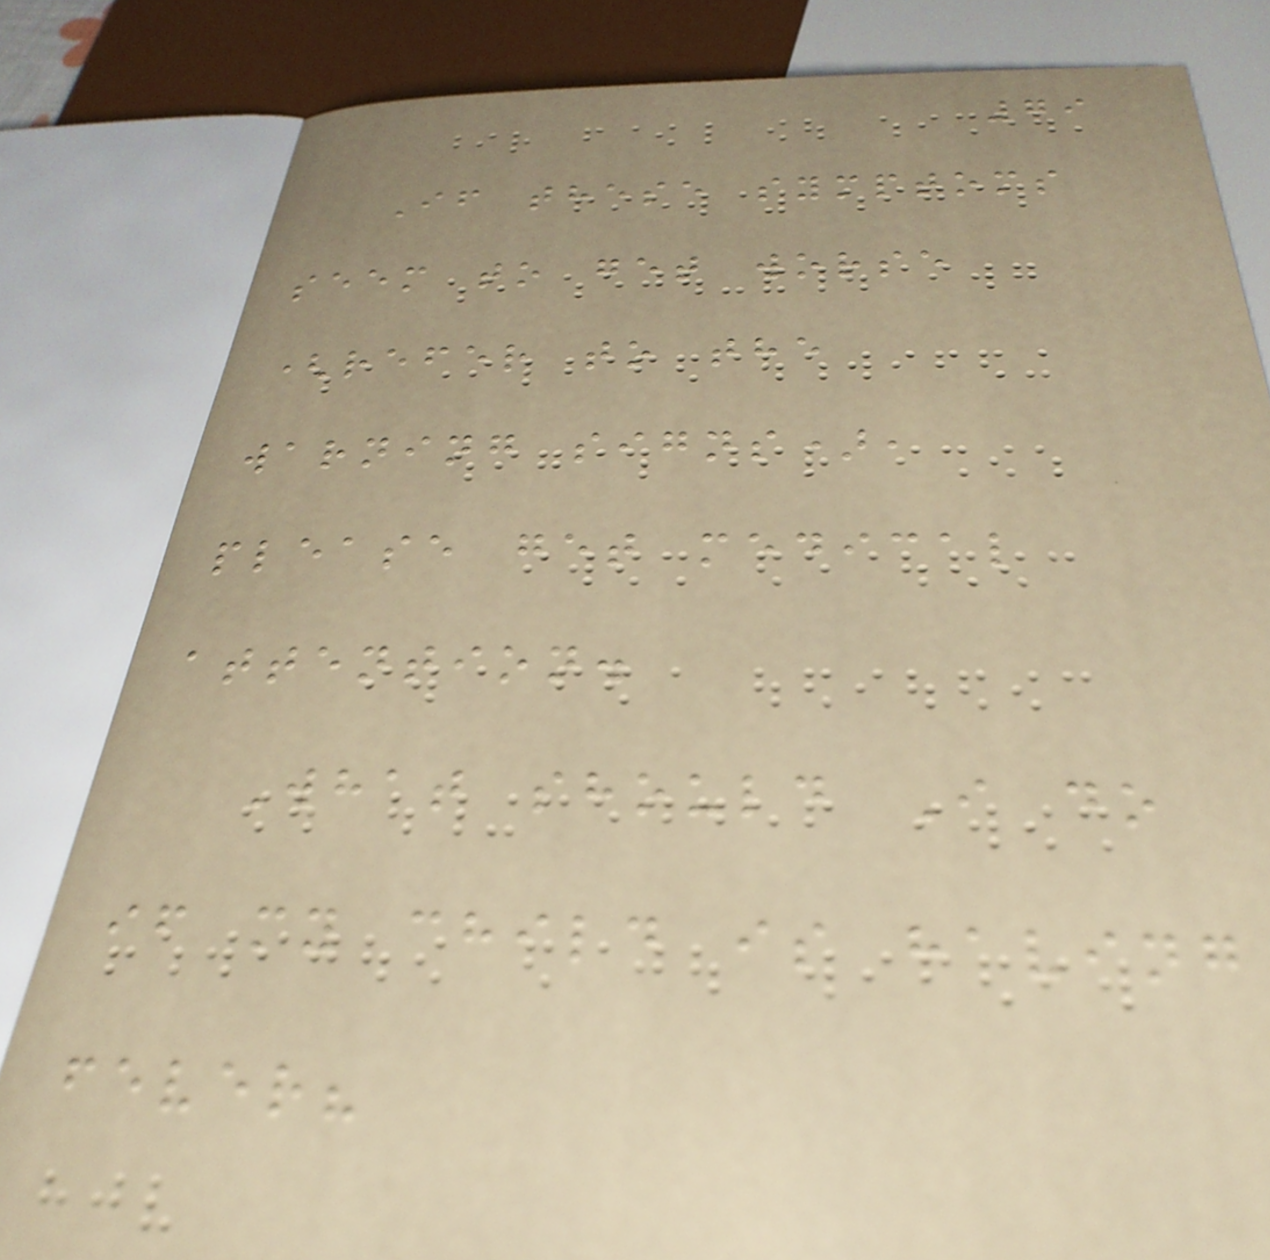79
If these symptoms
seem to get worse
(refer to the
warning signs),
please get medical
attention.
What should I do
if my child is having
fever?
